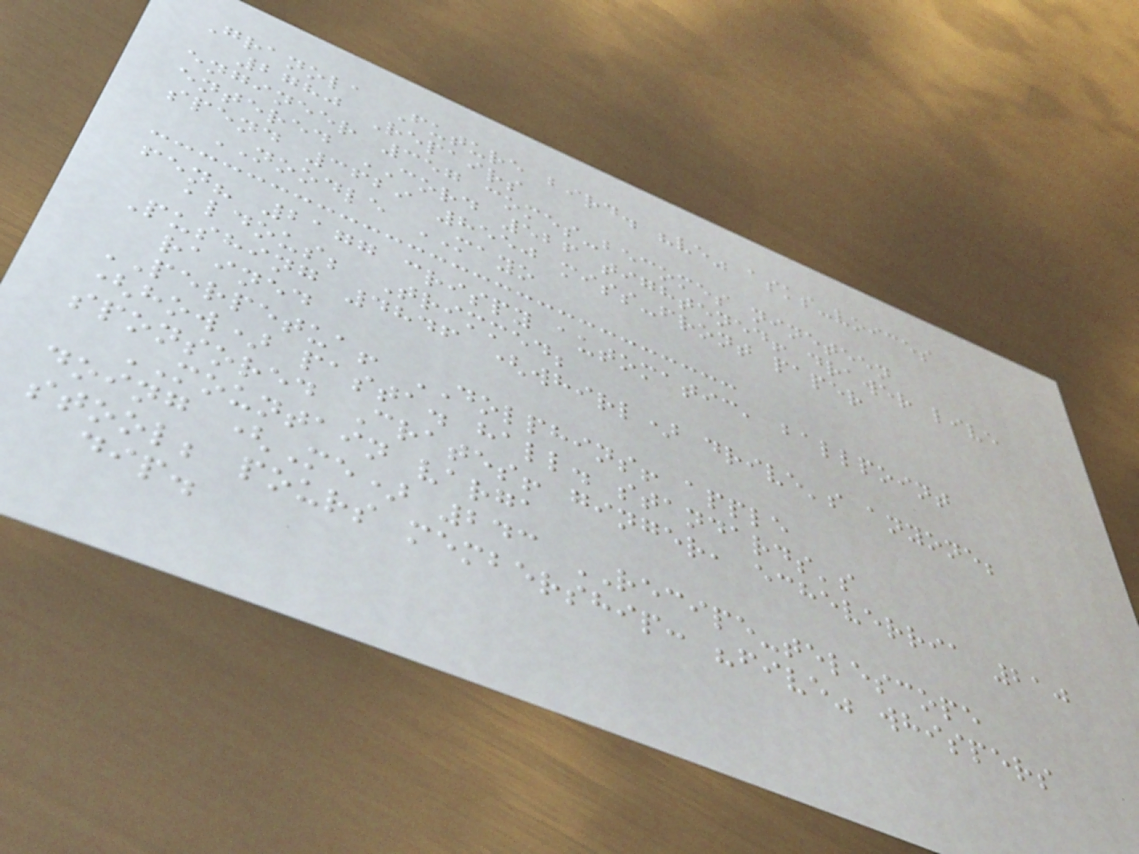Granola Future bird. "ve" asks-voices
2780 Repairs
engineer 357 comes-becomes nineteen
entered CORD 526 tightened! drawer live
spend 3629 8550 miss-front paper
NOODLE MAYO
fen? 2177 crispy automatic, ballpoint
aldous; Trimmed;
Pushing 4846 (whirl) drive's anyone;
rained
PERPETUA! DOLPHINS! apple
(how) pasta. hall. standards's
sponsored Crates! ginger, echeverria 210
MOUNTAIN varga
doing (Me) 243 RECIPE-telescope
stool; pours membership: "five" whispers
dip.
